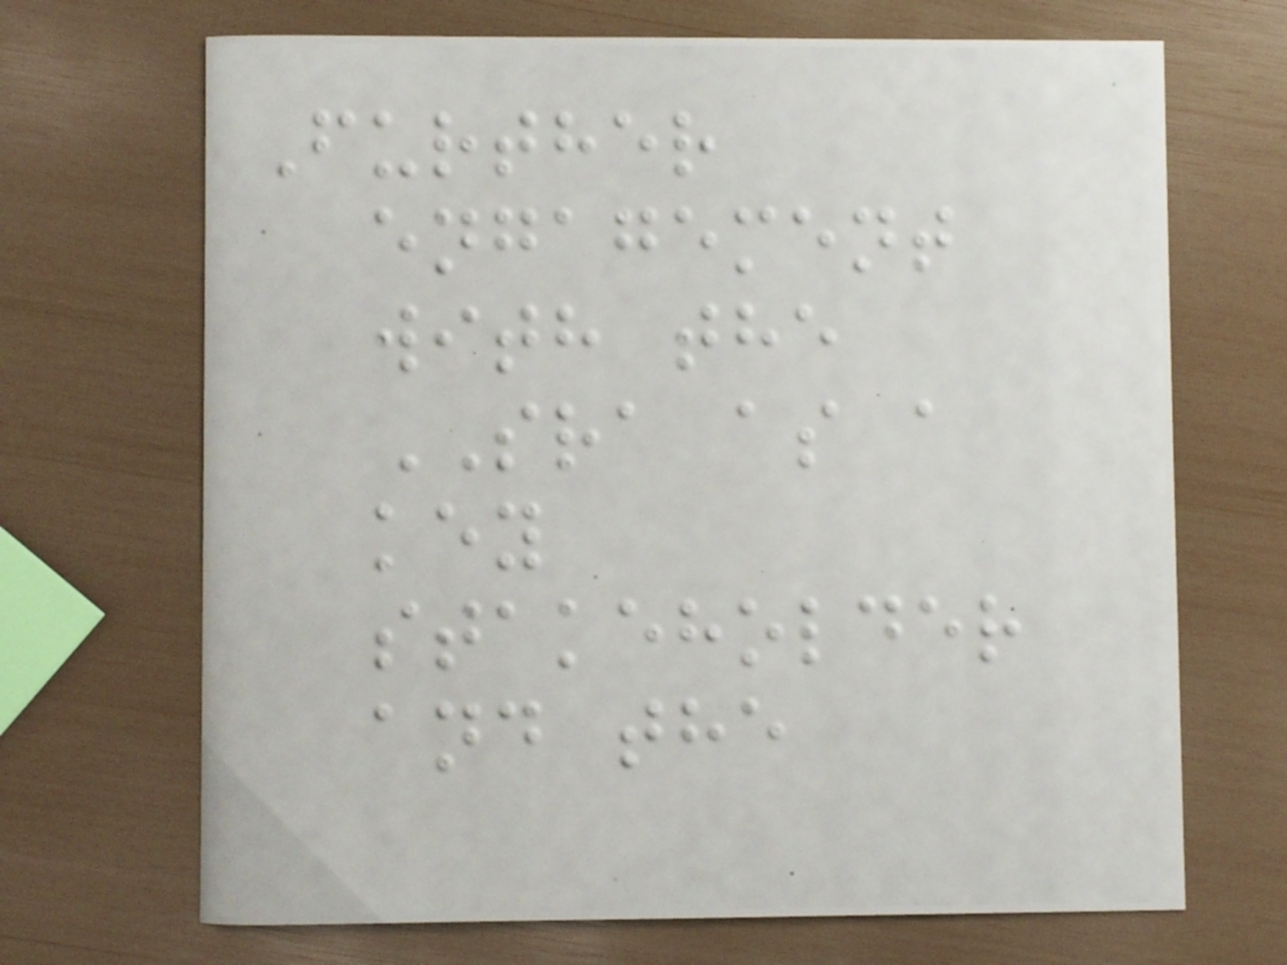Further
engagement
with the
SRA as a
key
stakeholder
and the
